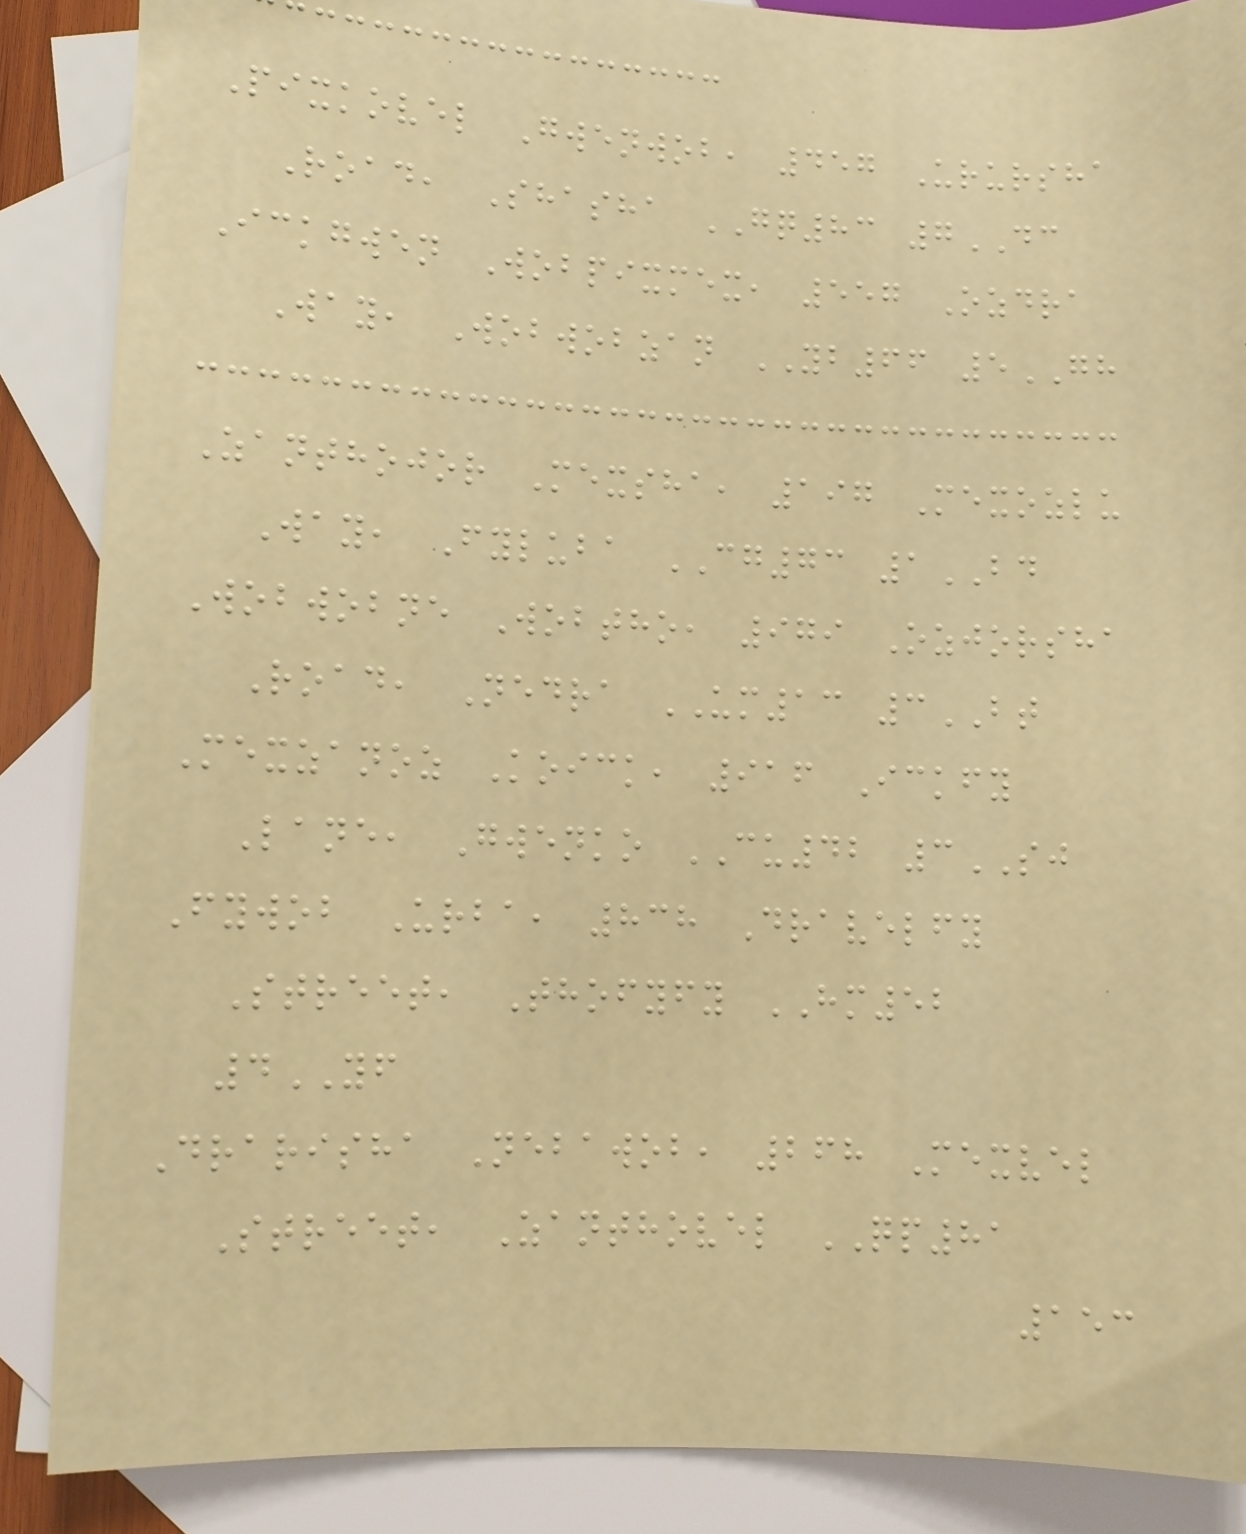Pixkovel Gwenwob, 457 Urursha
Road, Shasha GQ83 7DC
Ickgwen Wobpixmex, 557 Ozdra
Way, Wobwobzan YB66 5GH
Zanthojor Mexsha, 197 Mexozlu
Way, Fyluba CG73 1BD
Wobwobne Wobtho, 979 Ozjorsha
Road, Nedra UM13 3BT
Mexzanoz Koick, 916 Ickfy
Lane, Gwenko CU42 3SJ
Fywob Urba, 838 Dravelfy
Street, Thofyfy HM52
4YF
Drarisha Nebawob, 268 Mexvel
Street, Zanthovel QP81
153
